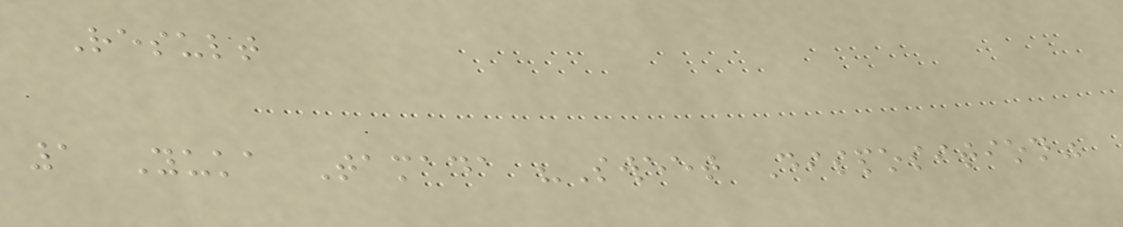Result
1 Yuka Tamada "Sweet Disposition"
